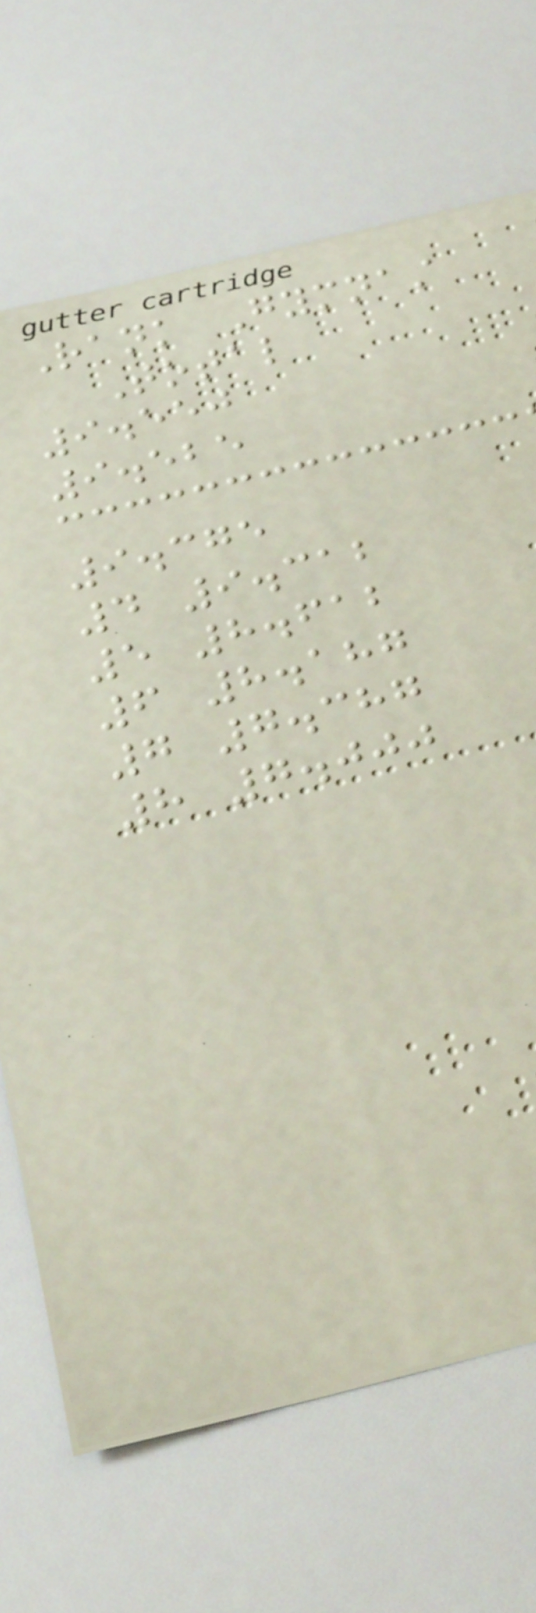Rank Gymnast
Total
9.550
9.525
9.375
4 9.312
5 8.612
6 8.187
7 7.387
8 7.000
